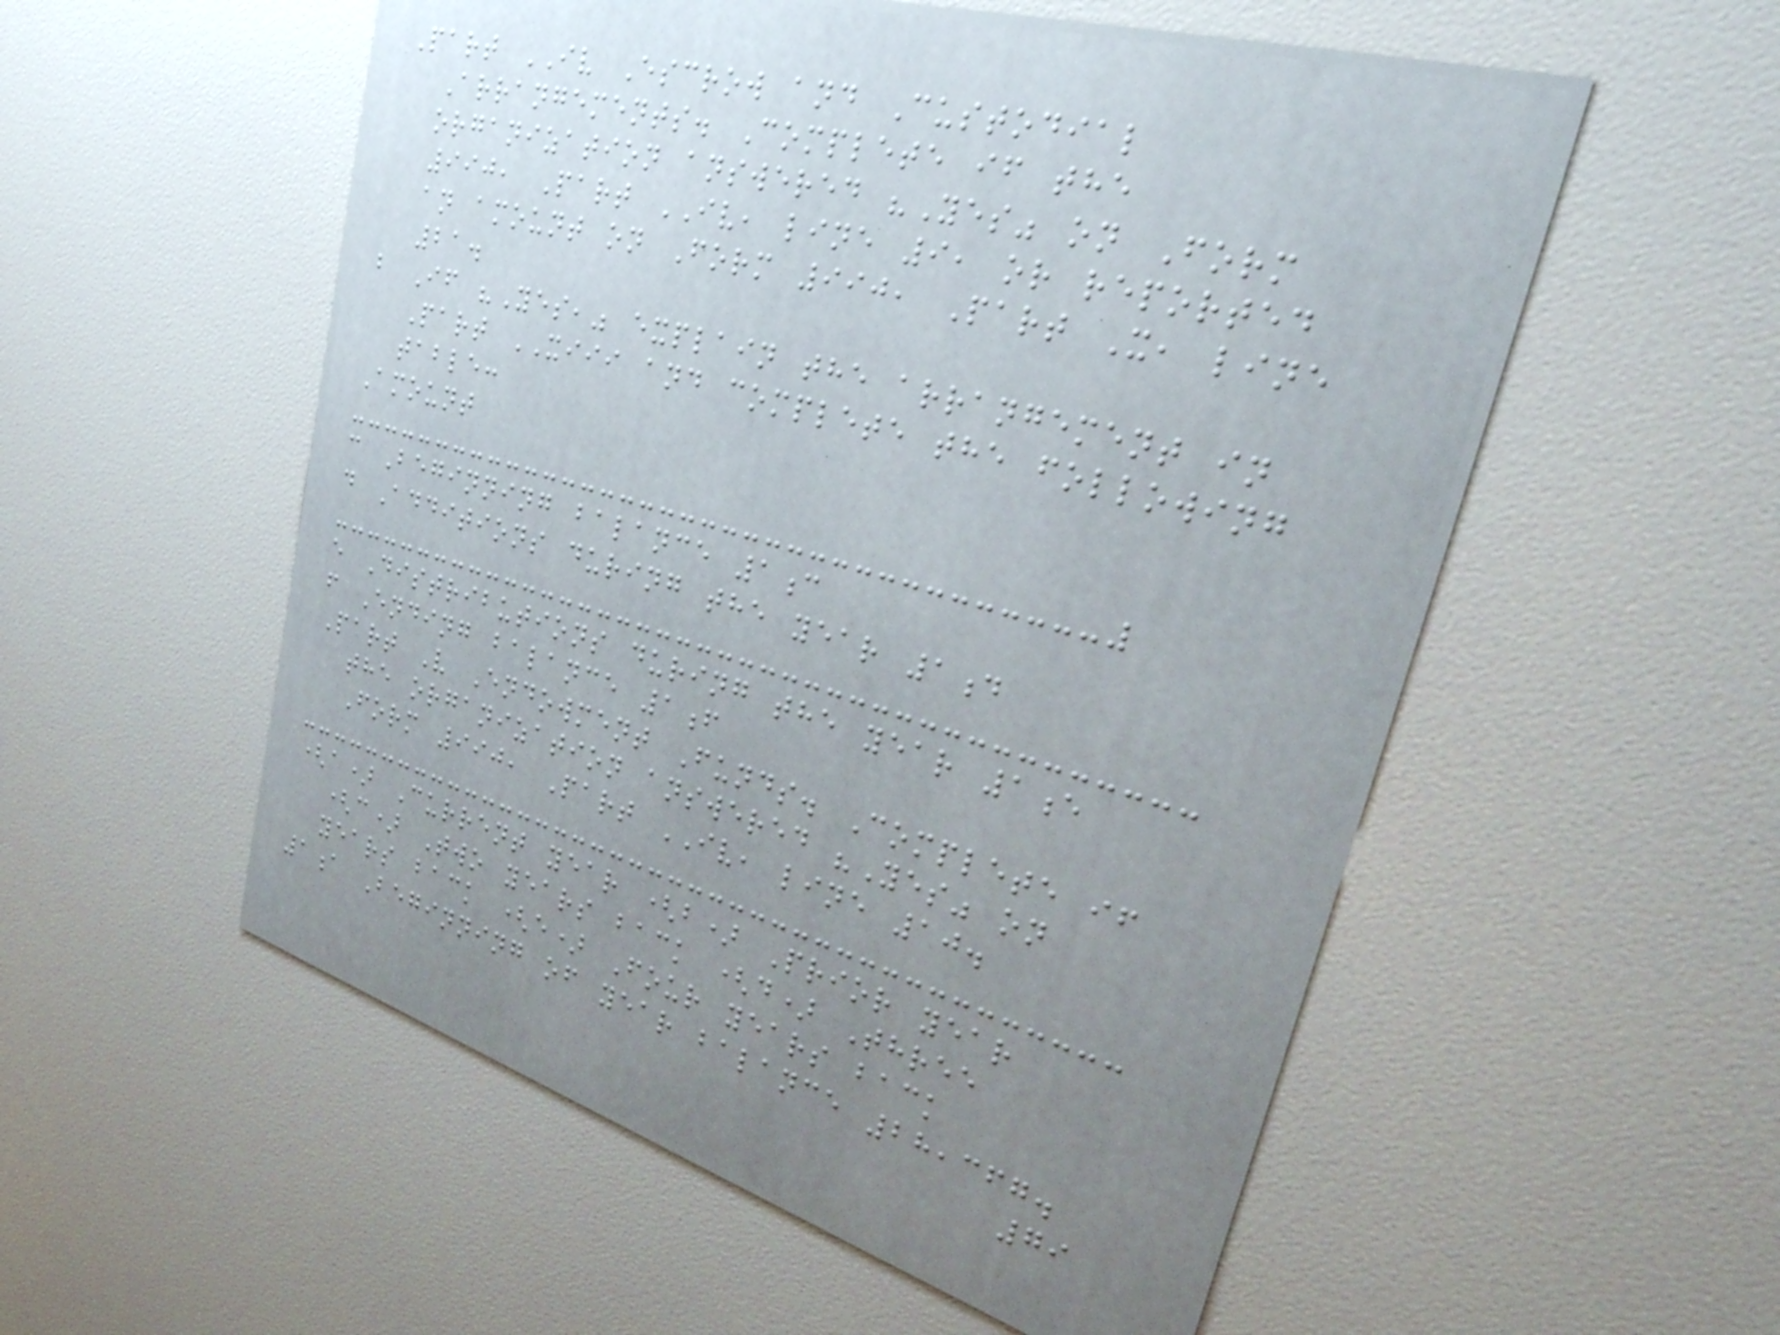Part IV Escrow and Custodial
Arrangements. Complete if the
organization answered "Yes" on Form
990, Part IV, line 9, or reported
an amount on Form 990, Part X, line
21.
b If "Yes," explain the arrangement in
Part XIII and complete the following
table:
Amount
c Beginning balance 1c
d Additions during the year 1d
e Distributions during the year 1e
f Ending balance 1f
Part V Endowment Funds. Complete if
the organization answered "Yes" on
Form 990, Part IV, line 10.
(a) Current year (b) Prior year
(c) Two years back (d) Three
years back (e) Four years back
1a Beginning of year balance 28,367.
79
